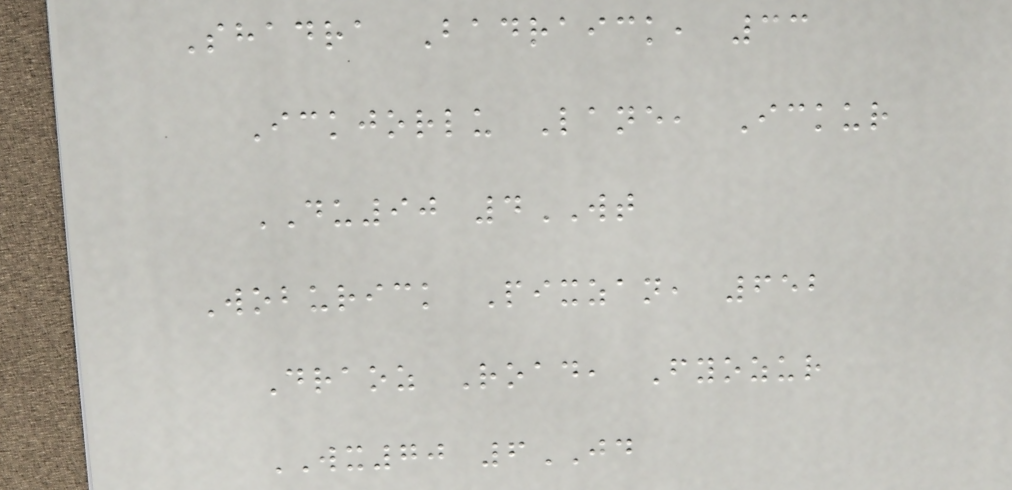Shadra Badraick, 33
Ickjorlu Lane, Ickur
DU90 4WT
Woburick Pixzan, 652
Draoz Road, Fyozur
WX70 6JD
